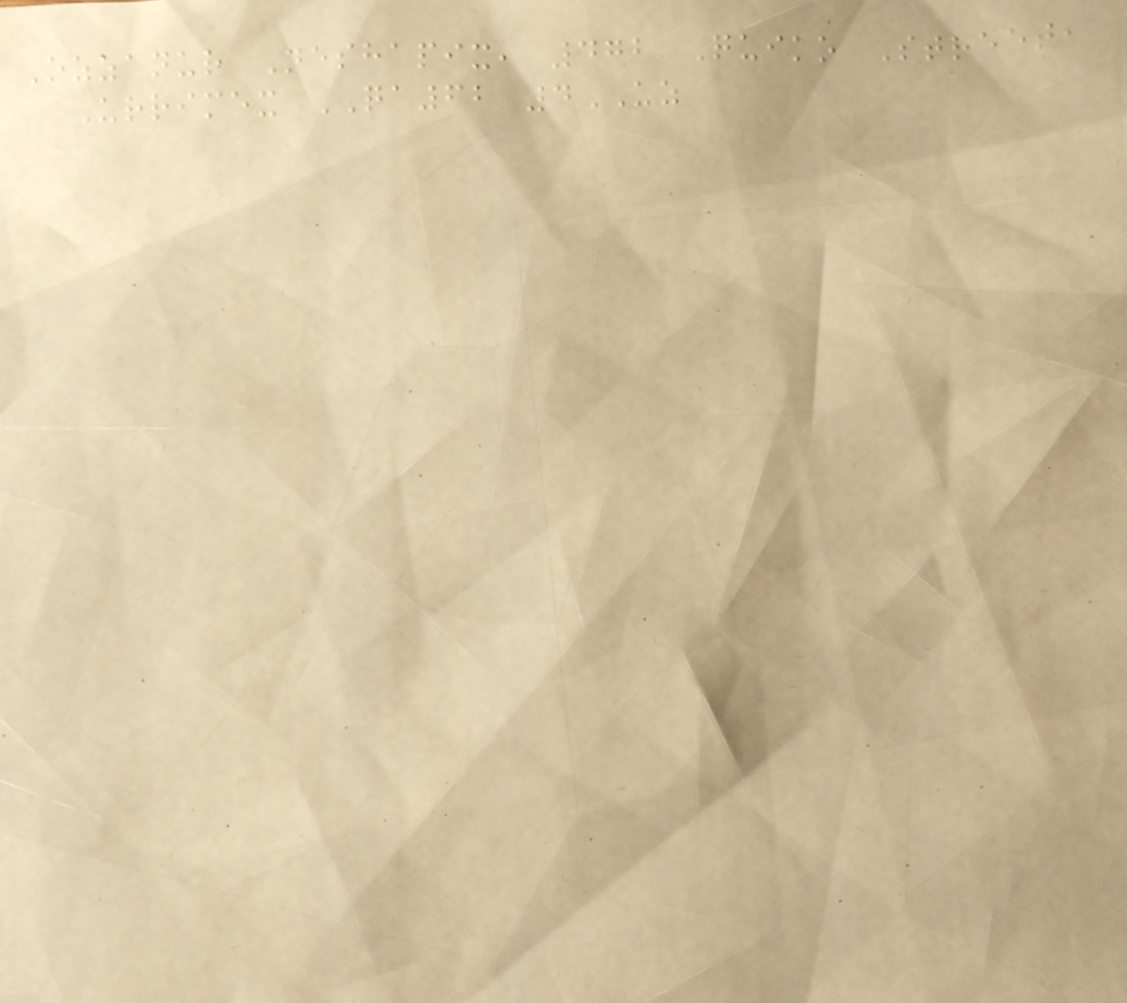Ozzanur Neshapix, 472 Quiko Street,
Urrimex QA62 4UZ
